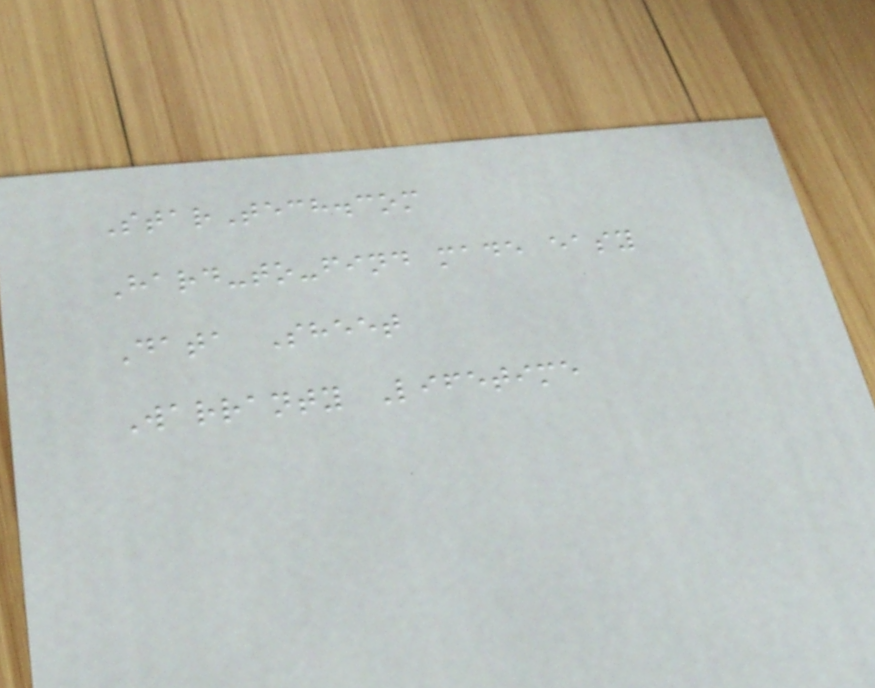StarTech.com
Hard-to-find made easy
Data Sheet
Warranty Lifetime
